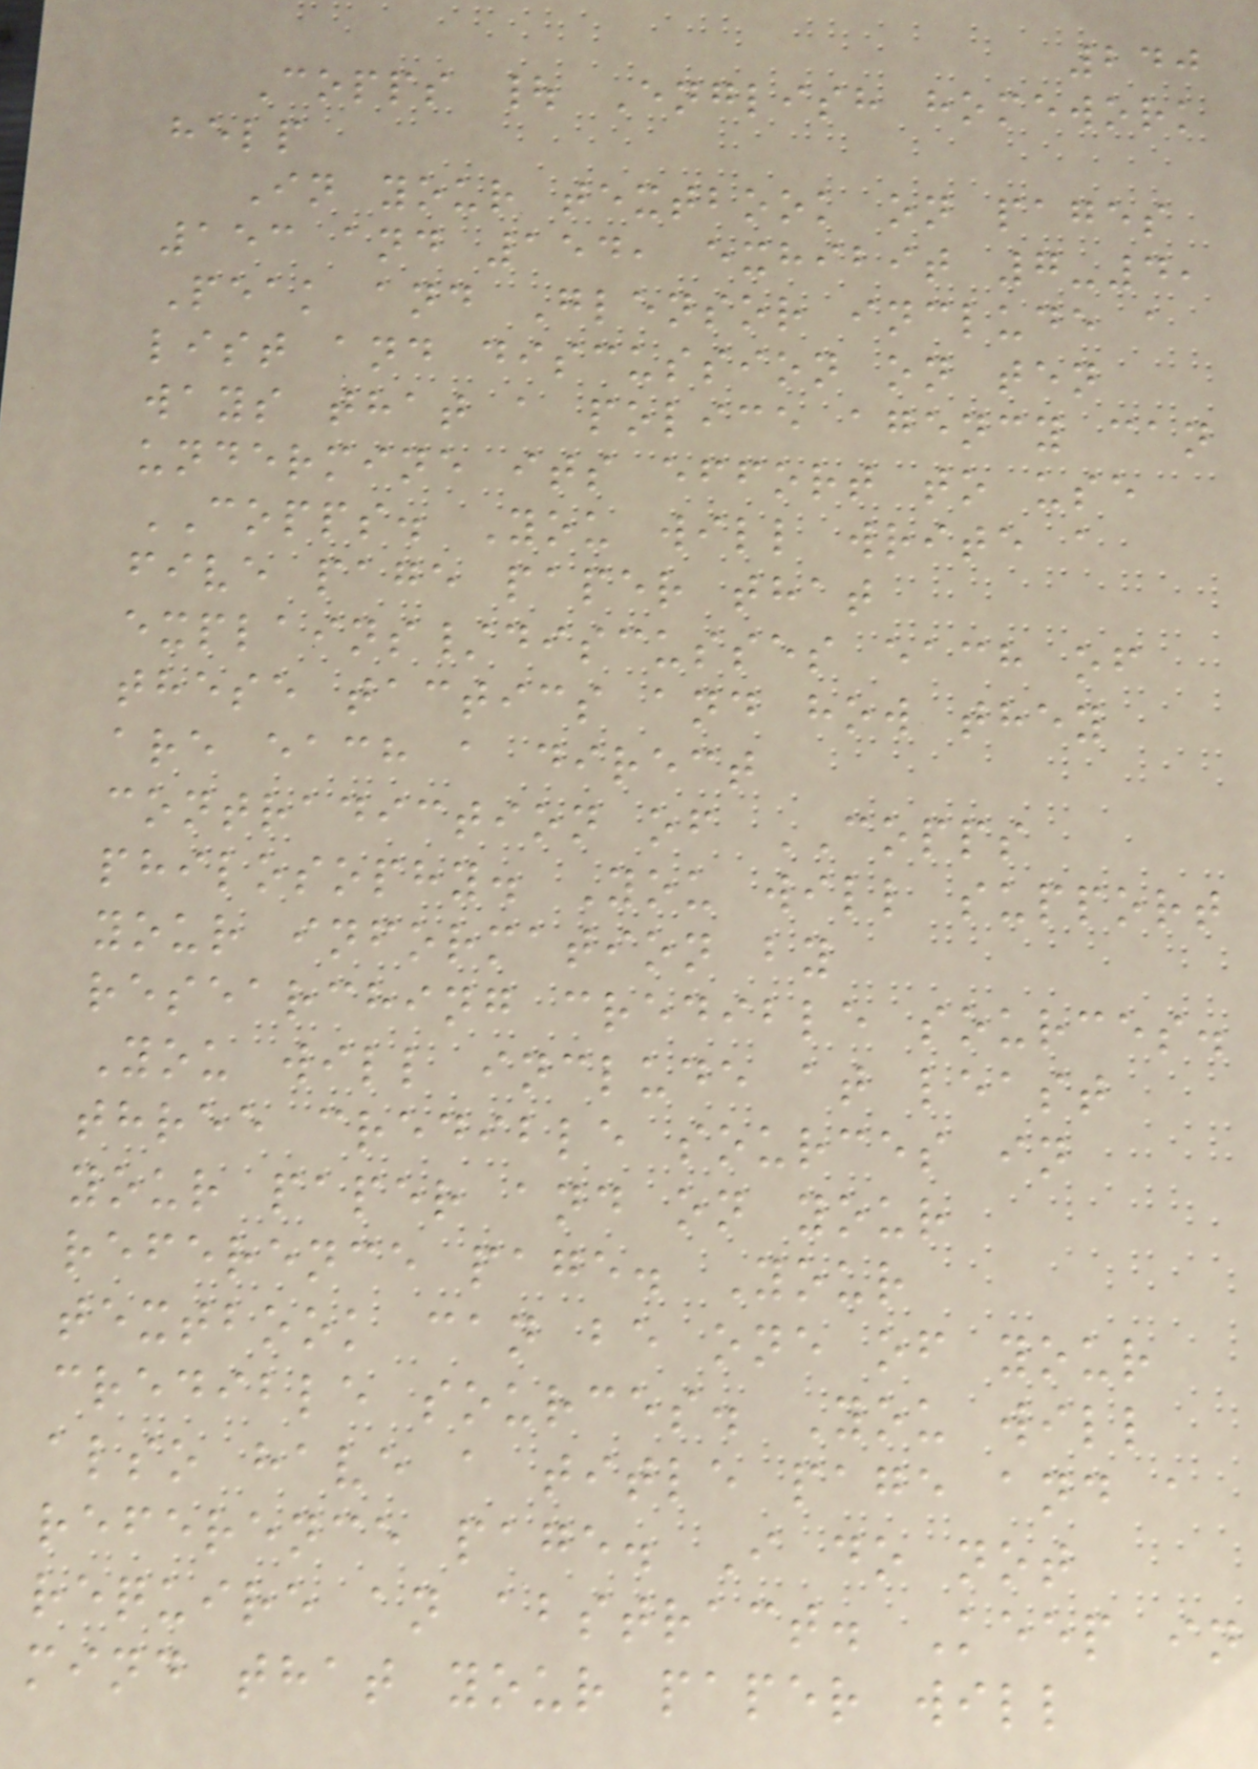240
Copps | English homework
help
In your textbook on pages
153 and 154, exhibit 7-4,
Peak and Glensor include a
list and discussion on ten
ways that a police agency can
undermine its effort to use
COPPS. You will write a
five page paper that
explains/discusses each of
these tactics and how they
are each a direct
contradiction of COPPS
philosophy. You will support
your information by
researching credible sources.
You will include at least
three credible sources in
your paper and on your
reference page. Your
textbook can be one of your
credible sources. You will
also have a title page and a
reference page. I do not
require an abstract. Keep in
mind that your paper will
